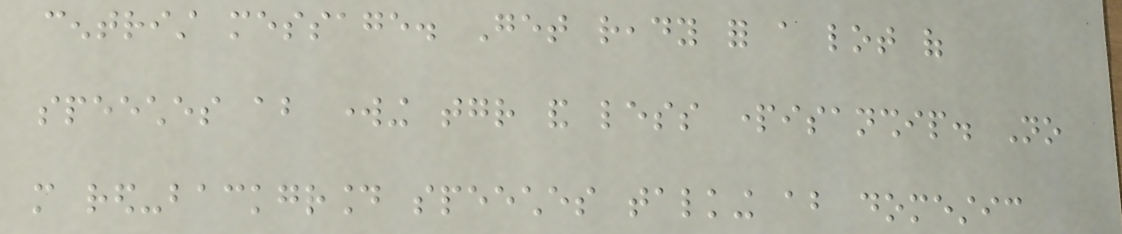centrist message. Get ready for a lot of
speeches about working together and less partisanship. No
more red-background speeches talking about domestic
